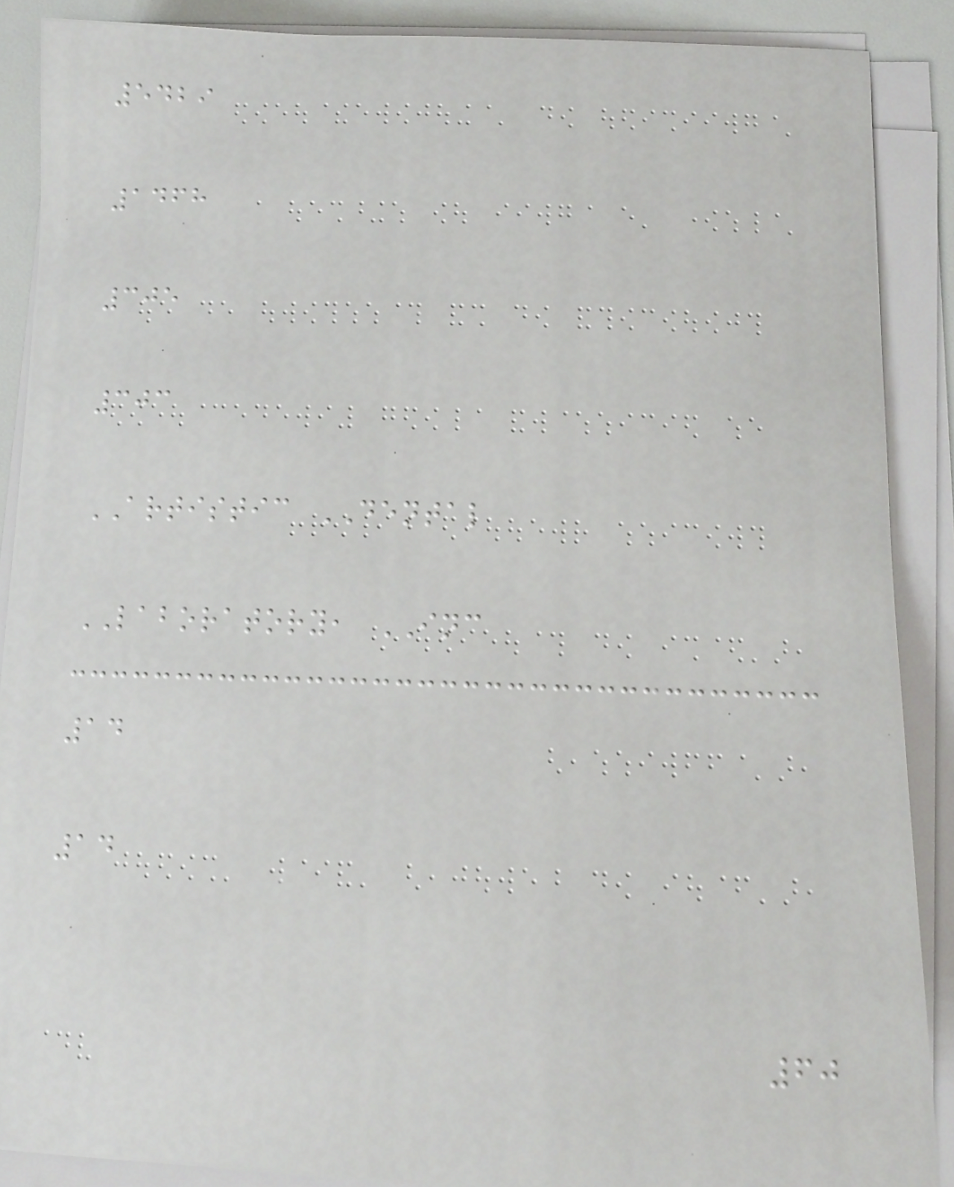5429
1468
305
303
ARTISTIC DENTAL
LABORATORY, INC
14
14
60
